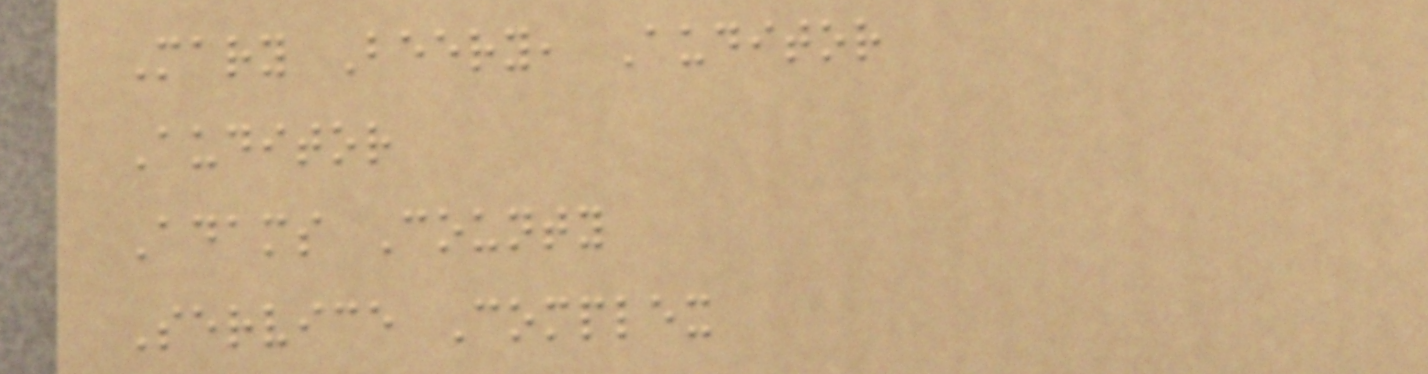Mary Beery, Auditor
Auditor
Adams County
Service Complex
